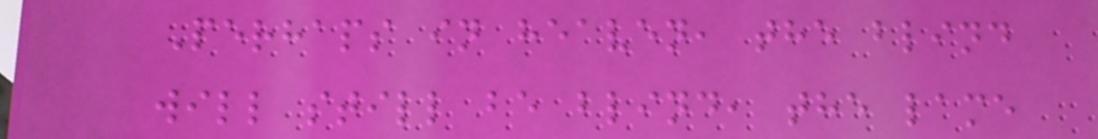Perhaps in heaven, the blind
will still be blind, the lame
